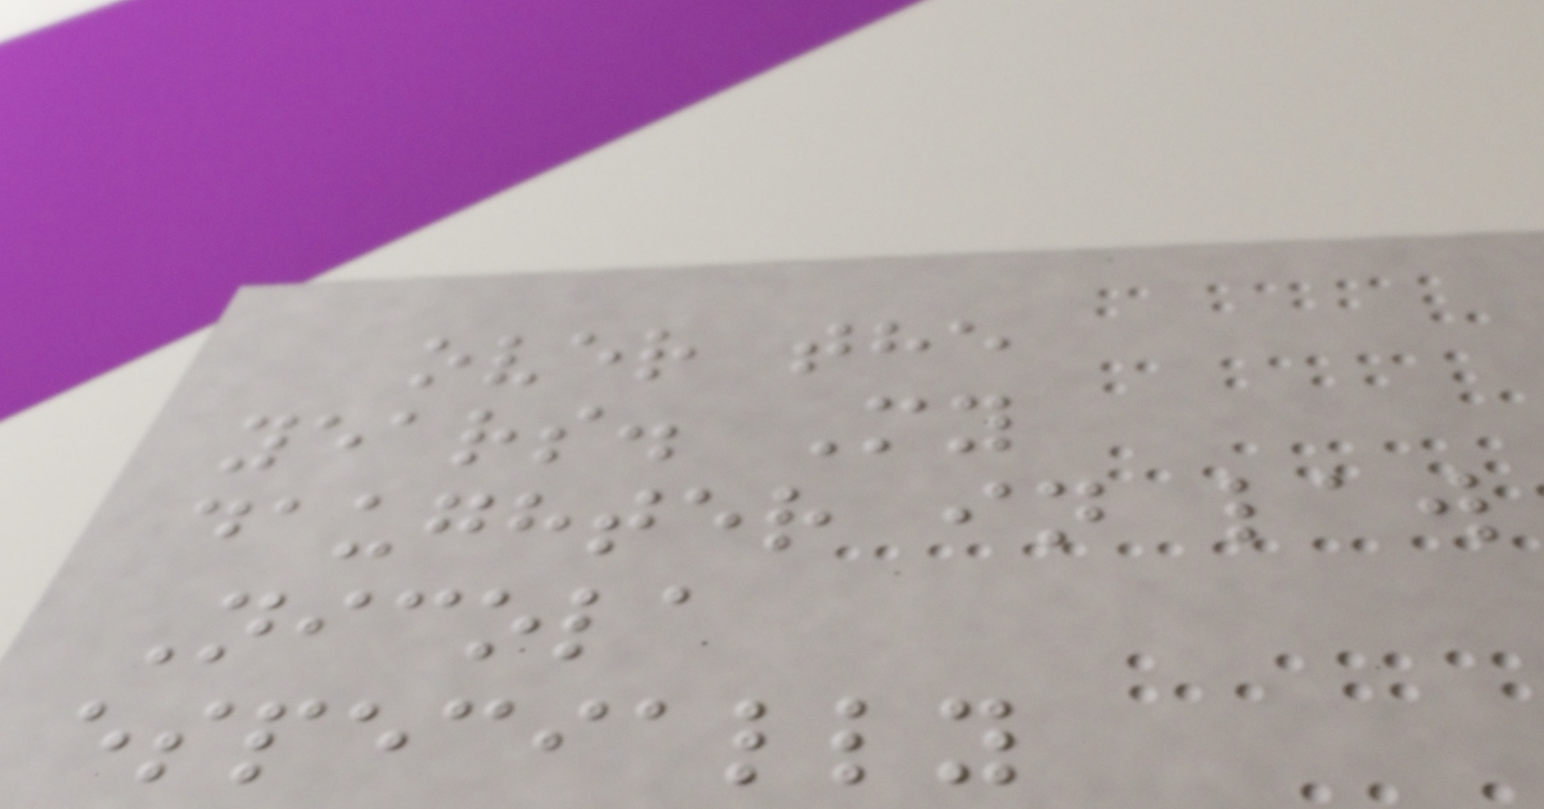over the
years. My
daughter in law
Nicola
especially
